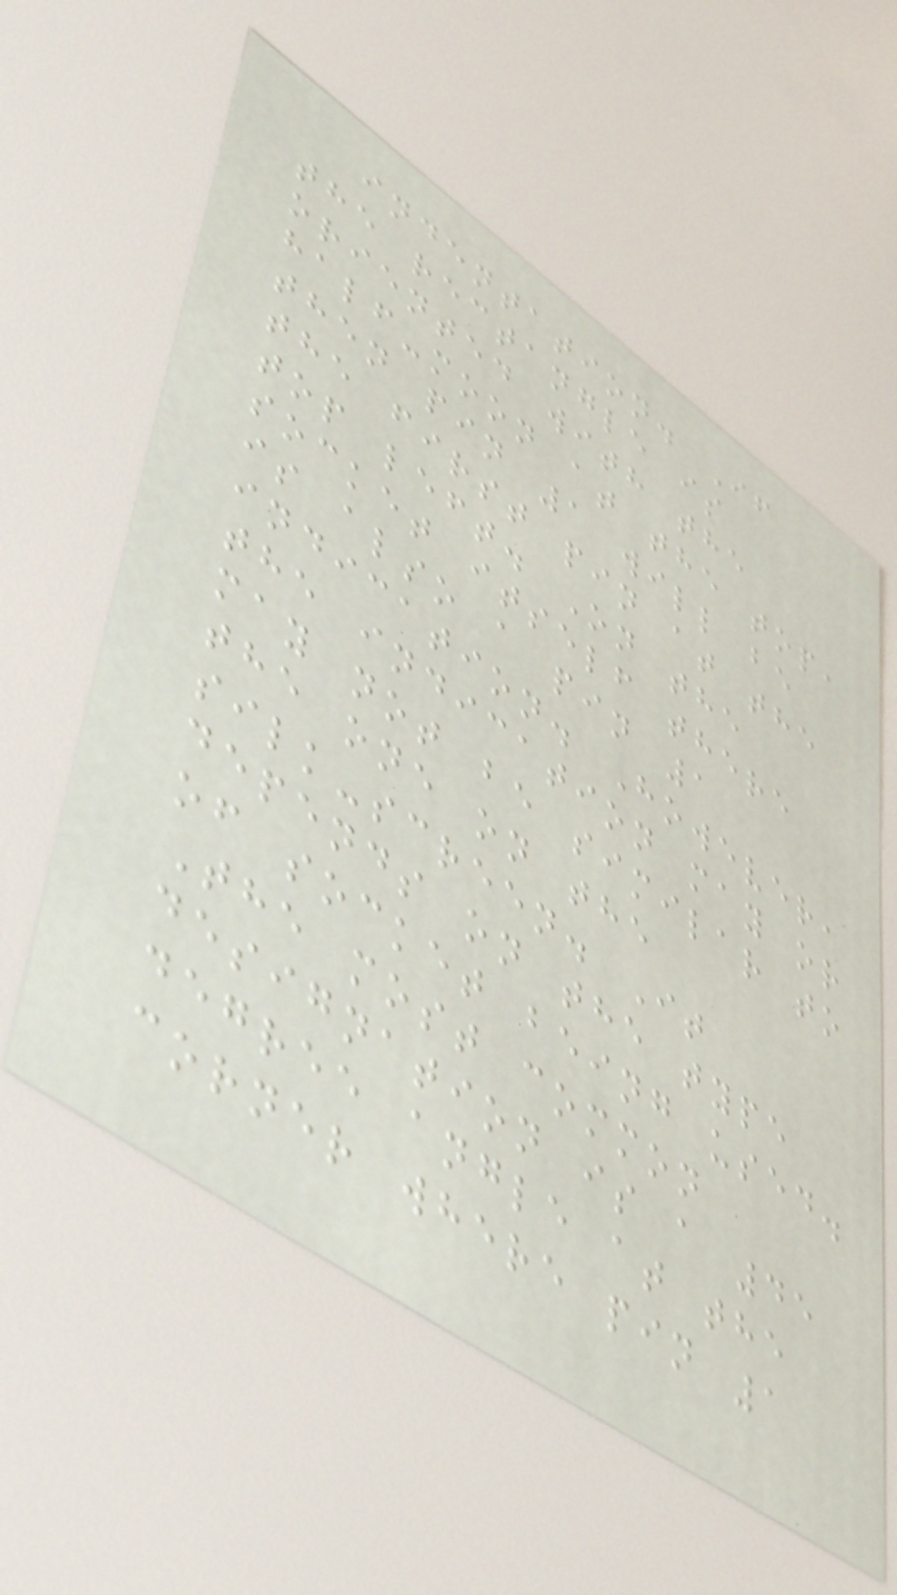indentation. If
the rectangle is
oriented with the
half-moon at the top,
then pin 1 will be
the first pin at the
top left. On the
socket itself there
is also a pin 1
indication. However,
the indication may or
may not be similar to
the one on the
silk-screen. It
depends on the type
of socket being used.
The most common
designation is a 45
degree angle at the
corner where pin 1
